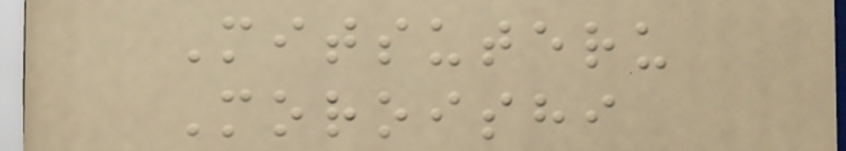Mitsuteru
Moroishi
